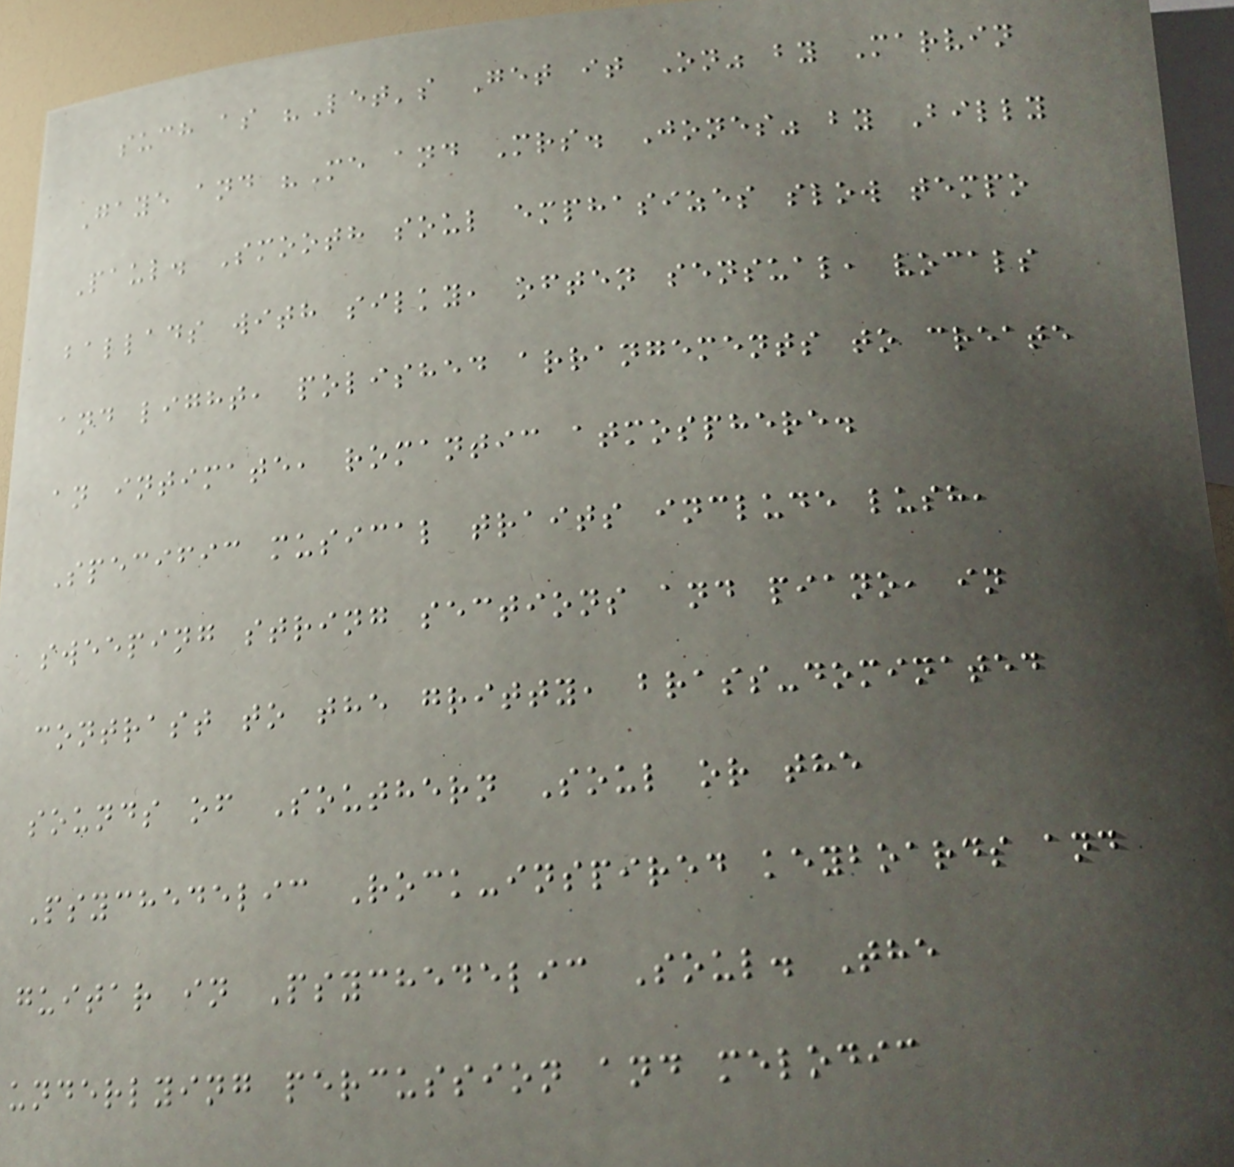such as "Let's Get it On" by Marvin
Gaye and "Me and Mrs. Jones" by Billy
Paul. Smooth soul emphasizes slow tempo
ballads with silky, often sensual, vocals
and light, polished arrangements to create
an intimate, romantic atmosphere.
Specific musical traits include lush,
sweeping string sections and piano, in
contrast to the gritty, brass-dominated
sounds of Southern Soul or the
Psychedelic Rock-inspired keyboards and
guitar in Psychedelic Soul. The
underlying percussion and melodic
